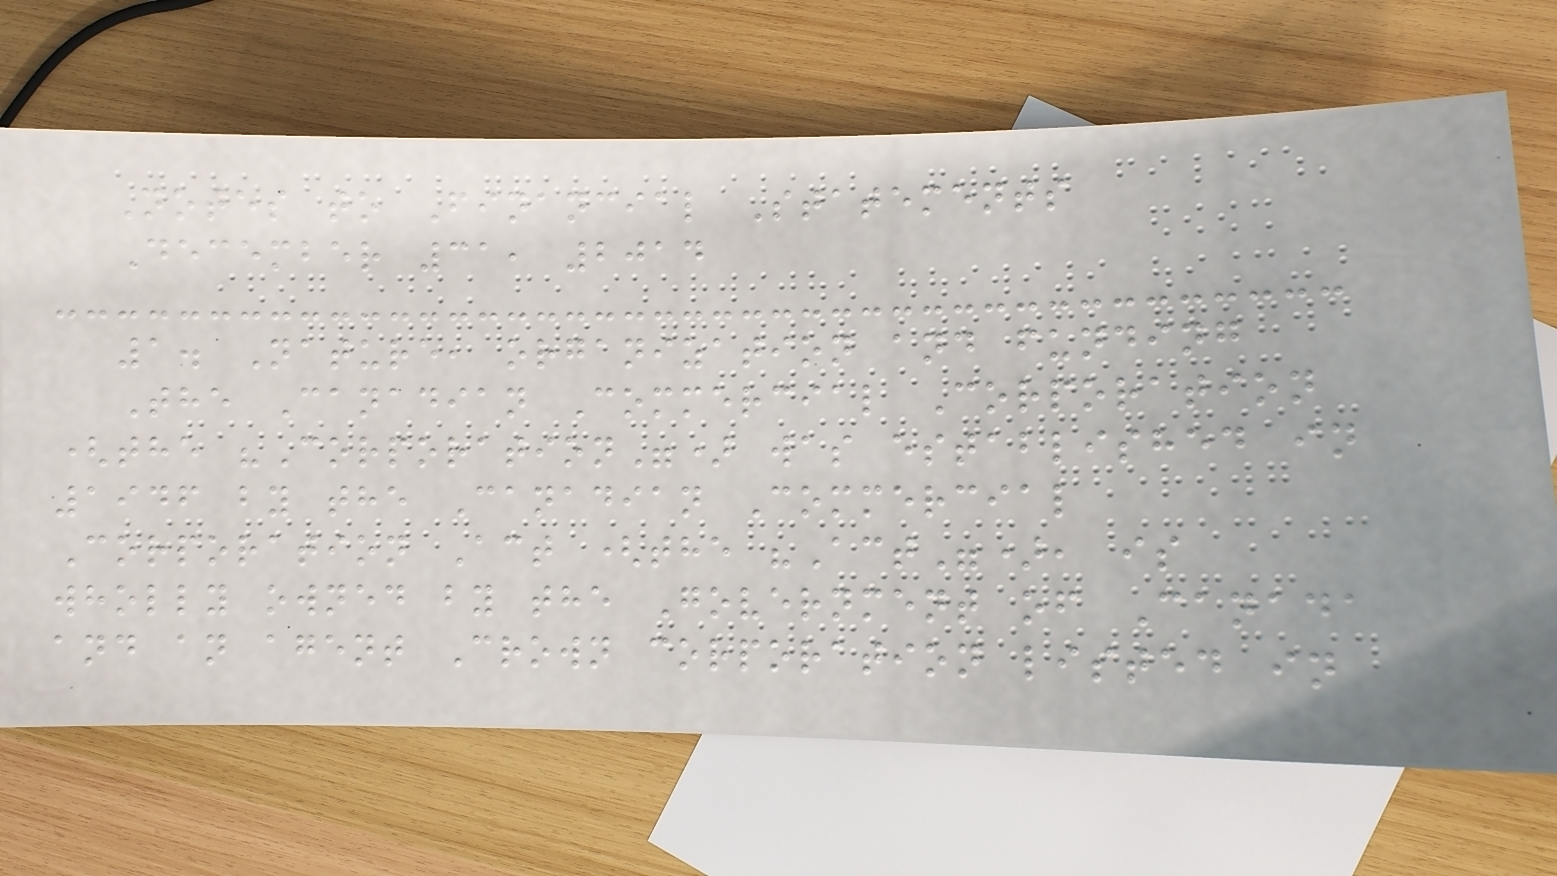Notes to Financial Statements
December 31, 2014
1. Nature, organization and funding
The Canadian Commercial Corporation
(the "Corporation") was established in
1946 by the Canadian Commercial
Corporation Act (the "Act"), is
wholly owned by the Government of Canada
and an agent Crown corporation listed in
